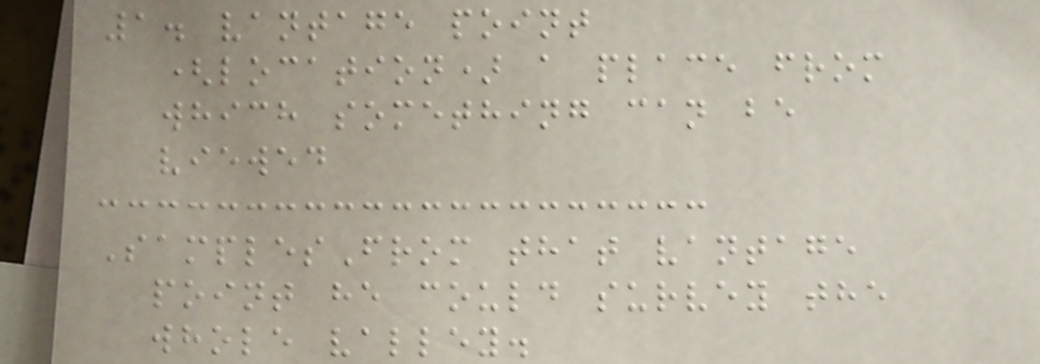1. vantage point
(location) a place from
which something can be
viewed
SamplesFrom that vantage
point he could survey the
whole valley.
